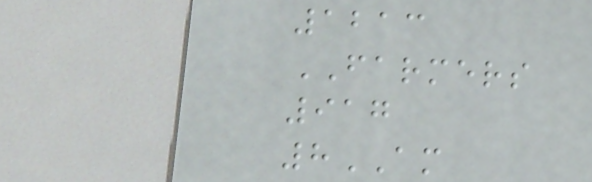1213
FARMERS
917
8AM
